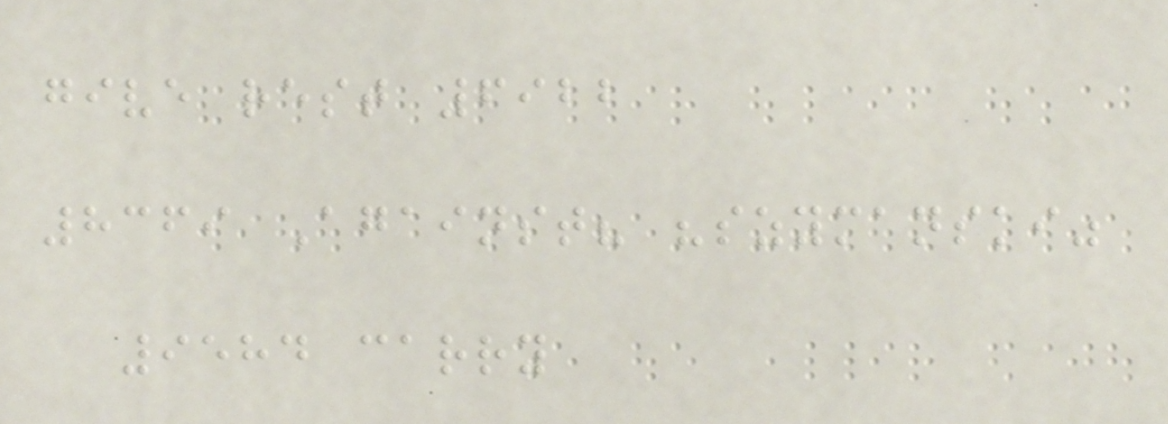give rest 6922
8369 Against? "szymanski"
9584 carry
